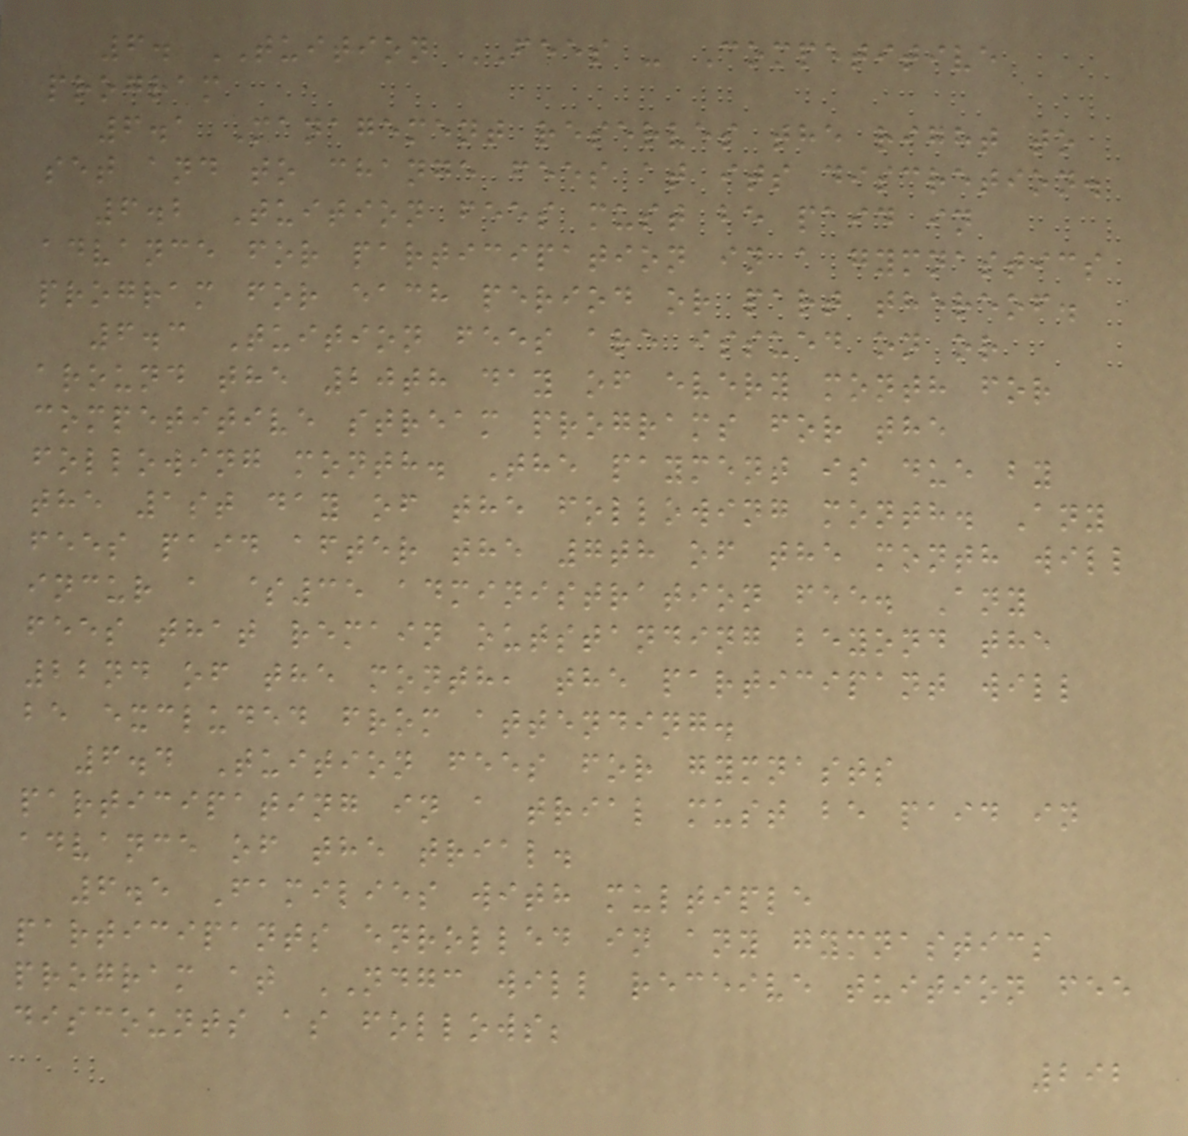6. TUITION FEES - Competitive
program
6.1 Management reserves the right to
set and to change fees at its discretion.
6.2 Tuition fees must be paid in
advance for participation in a gymnastics
program for each period or part thereof.
6.3 Tuition fees are issued on or
around the 20th day of every month for
competitive stream programs for the
following month. The payment is due by
the 1st day of the following month. Any
fees paid after the 7th of the month will
incur a $35 administration fee. Any
fees that remain outstanding beyond the
22nd of the month, the participant will
be excluded from attending.
6.4 Tuition fees for gymnasts
participating in a trial must be paid in
advance of the trial.
6.5 Families with multiple
participants enrolled in any gymnastics
program at NDGC will receive tuition fee
discounts as follows;
292
